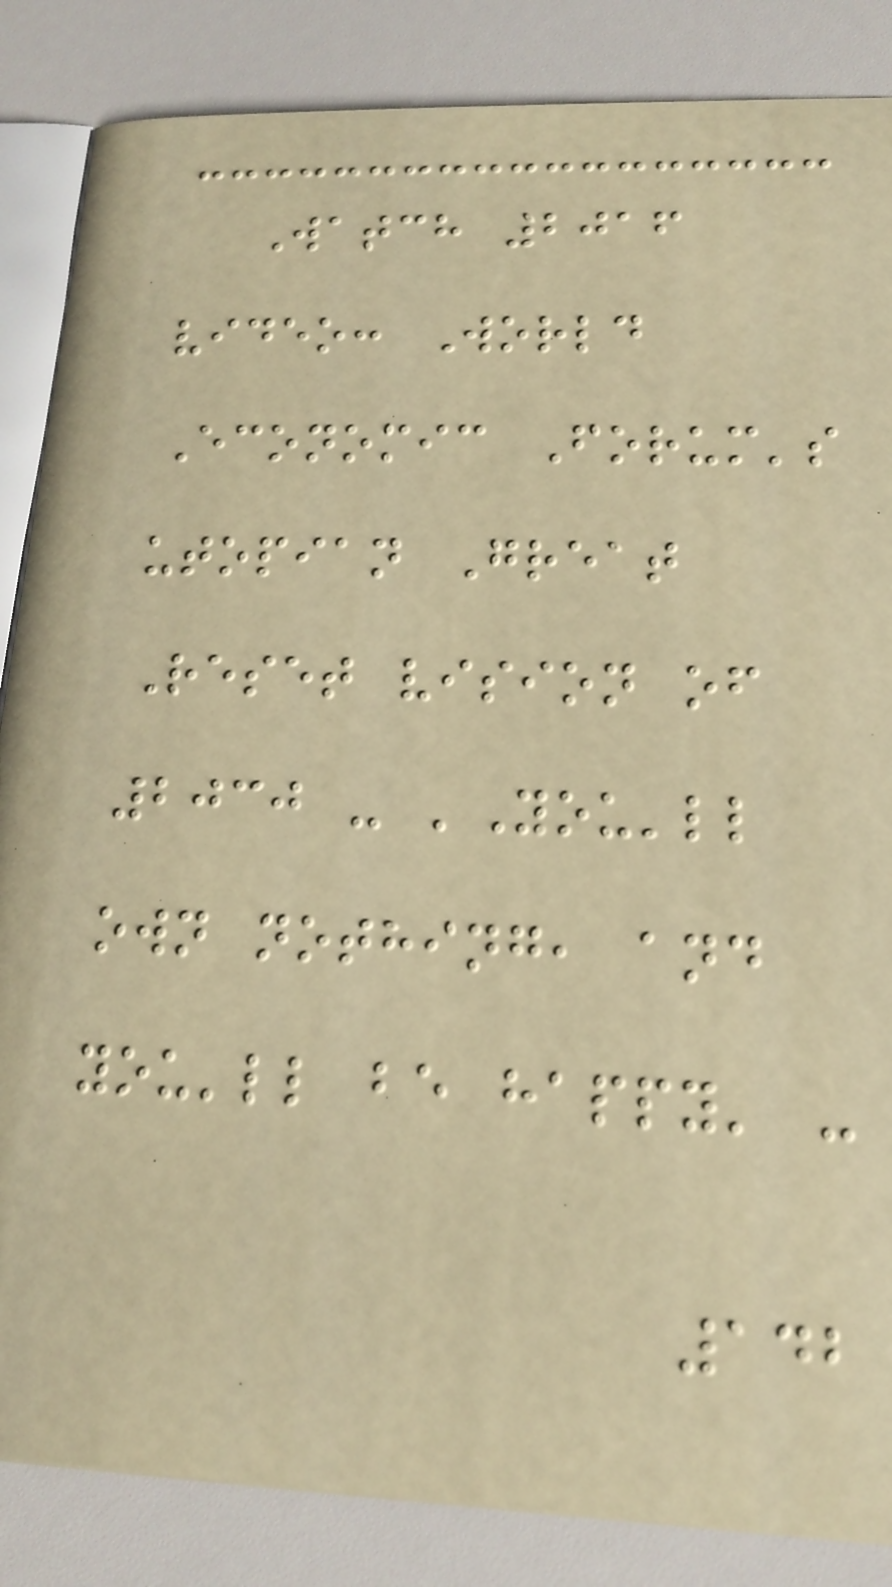Watch 2016
video: World
Economic Forum's
utopian Great
Reset vision of
2030 - 'You'll
own nothing, and
you'll be happy' -
142
